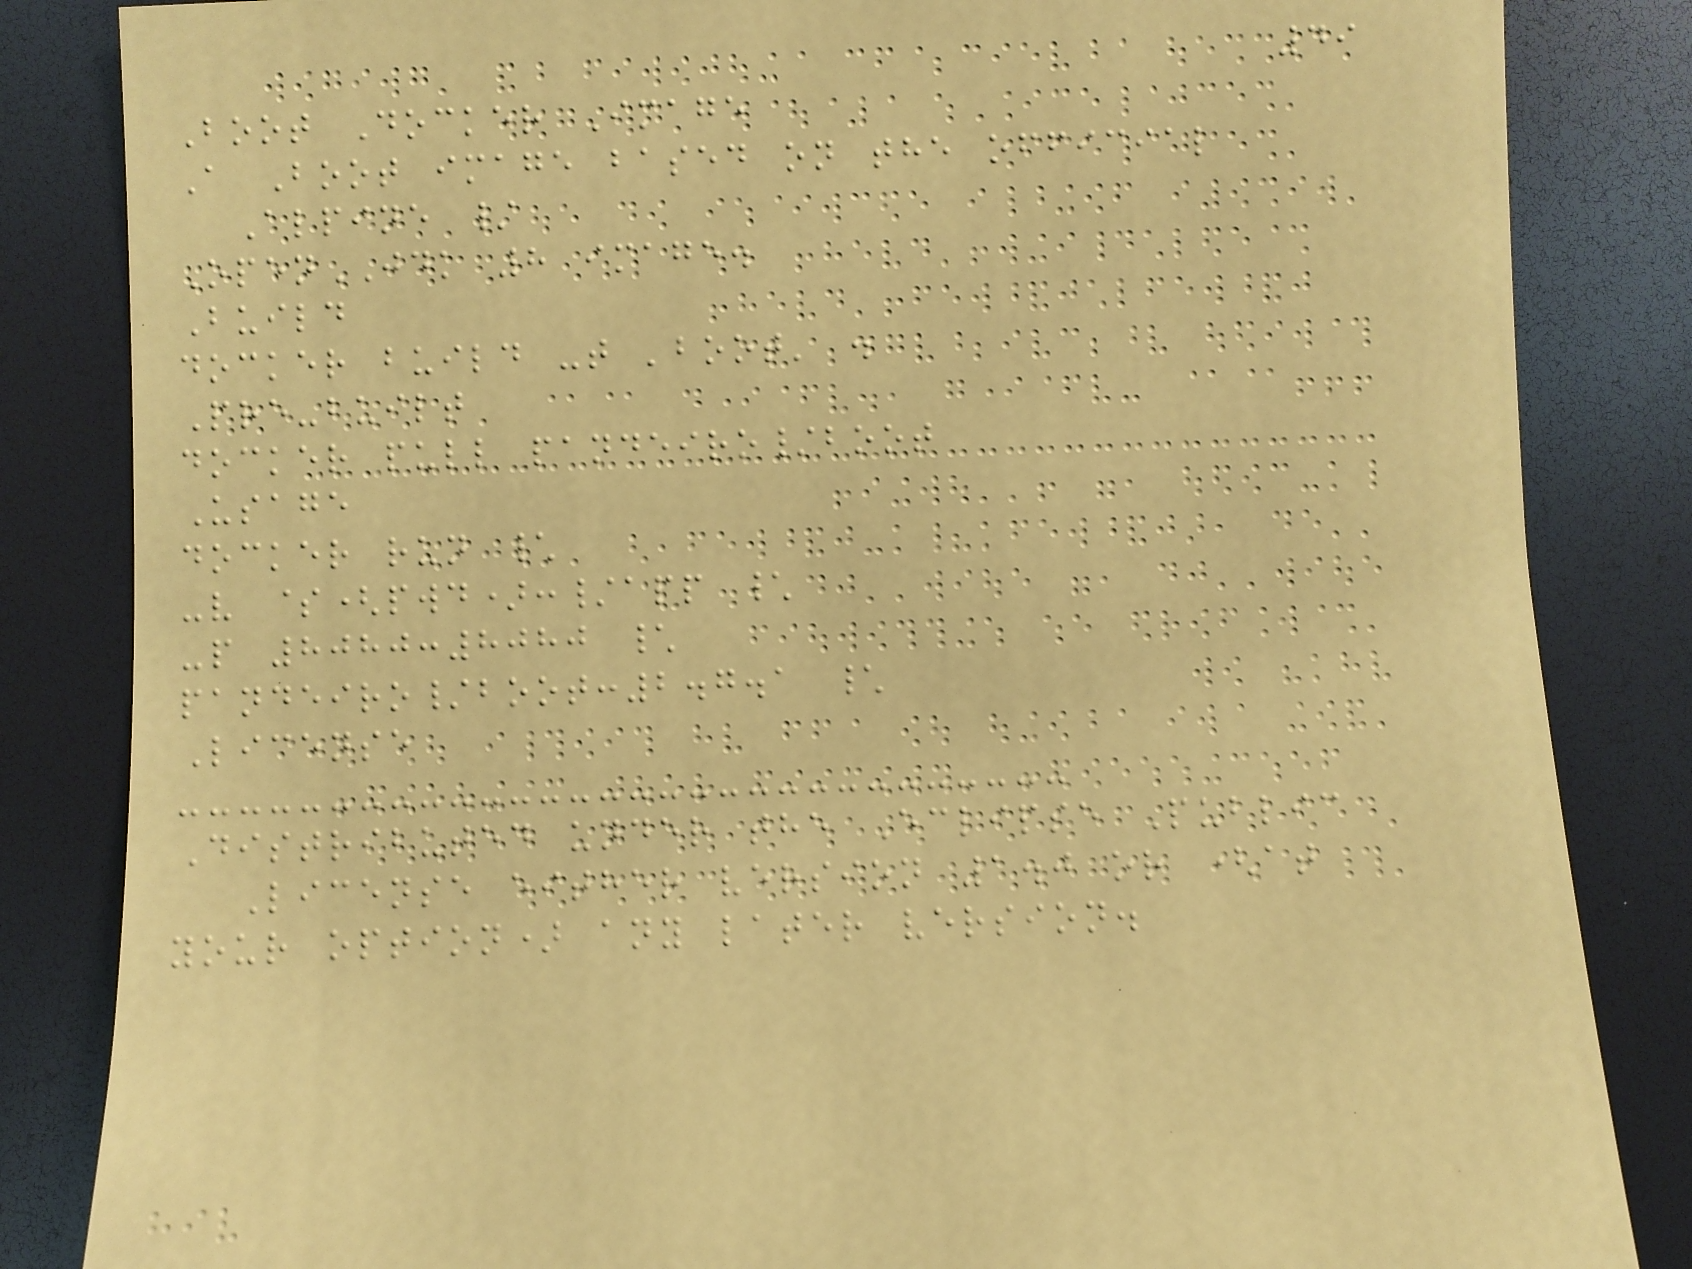49
Boot Docker Image
A Boot image based on the official
Alpine /
OpenJDK 8 image.
Build
docker build -t 'boot' .
Pre-built
docker pull pandeiro/boot
Usage
docker run \
-v $(pwd):/app \
-p 8080:8080 \
pandeiro/boot:2.7.1 \
License
Distributed under the Eclipse Public
License either version 1.0 or (at
your option) any later version.
